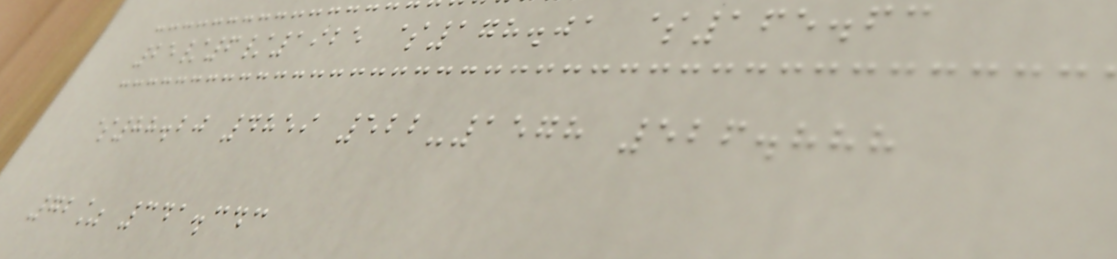25/6/1925 $178.01 $165.63
$88.20 4859 522-1578 526.888
72% 341.343
